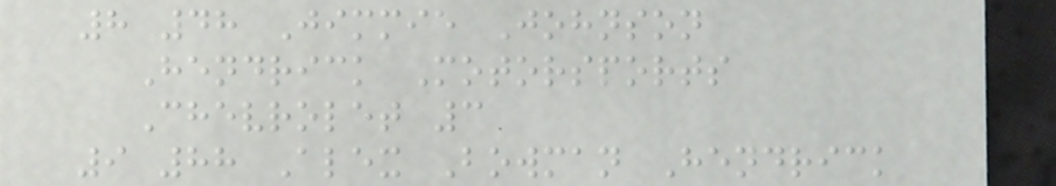8 48 Jimmie Johnson
Hendrick Motorsports
Chevrolet 3
9 88 Alex Bowman Hendrick
